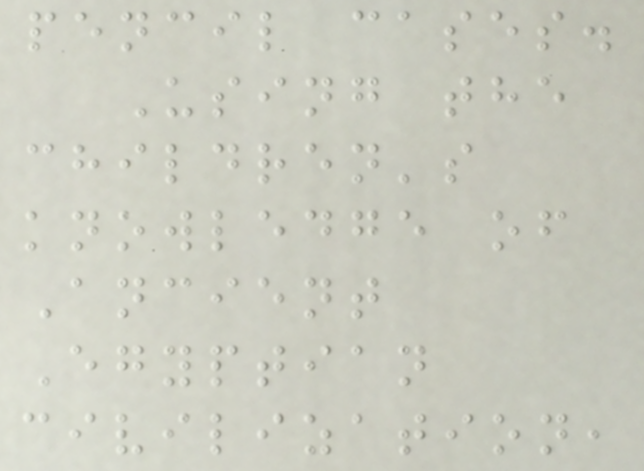pencil cases.
Using the
children's
knowledge of
Ancient
Egyptian
civilization,
